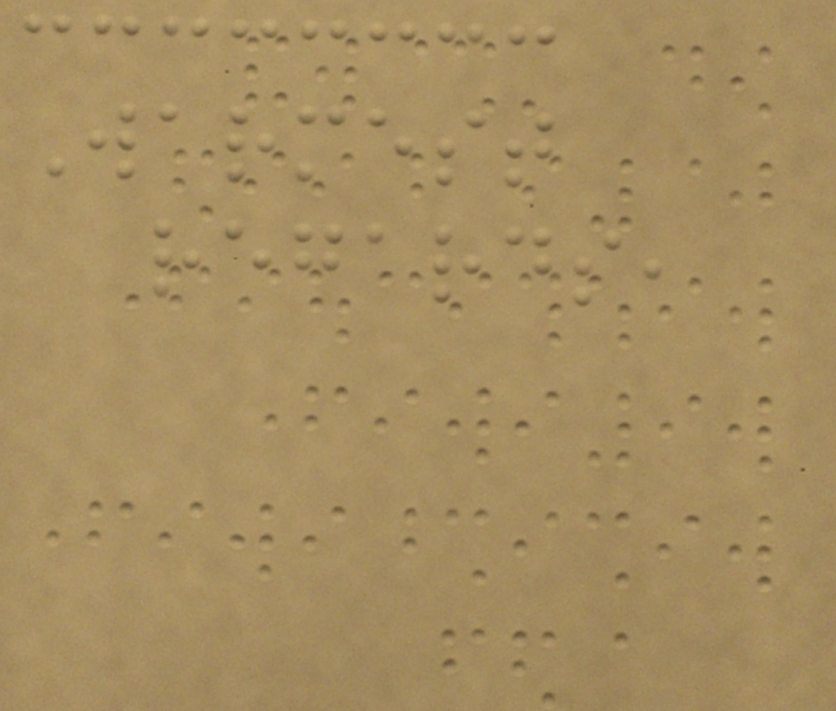Warmest
regards,
